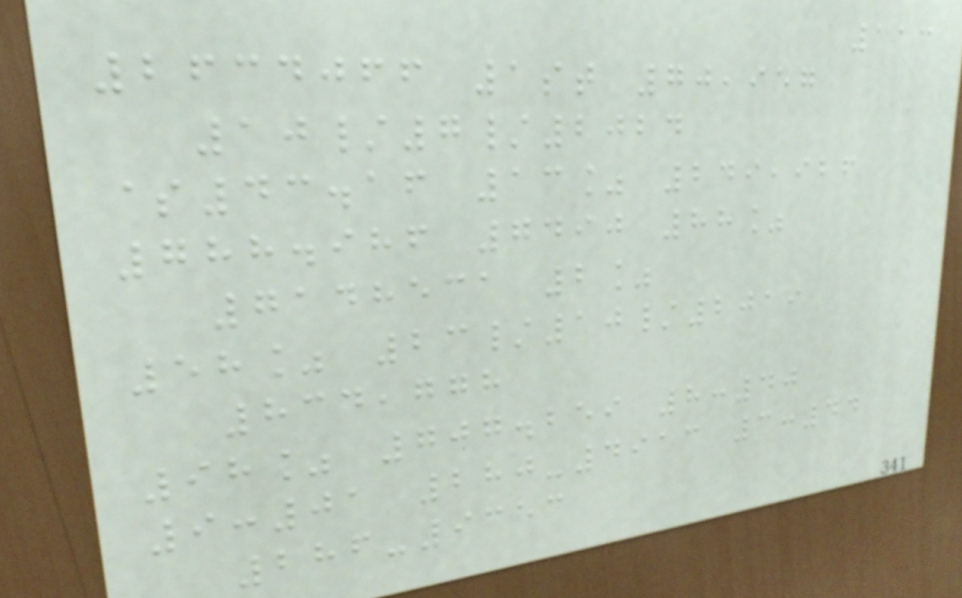113
2634066 1st 70,957
10/7/2024
$43.16 13% 249,926
788.986 7490 88%
7148531 2%
58% 23/10/2019
834,778
98% 707.259 8:40
9:01 280-4913 3:44
286-9353
